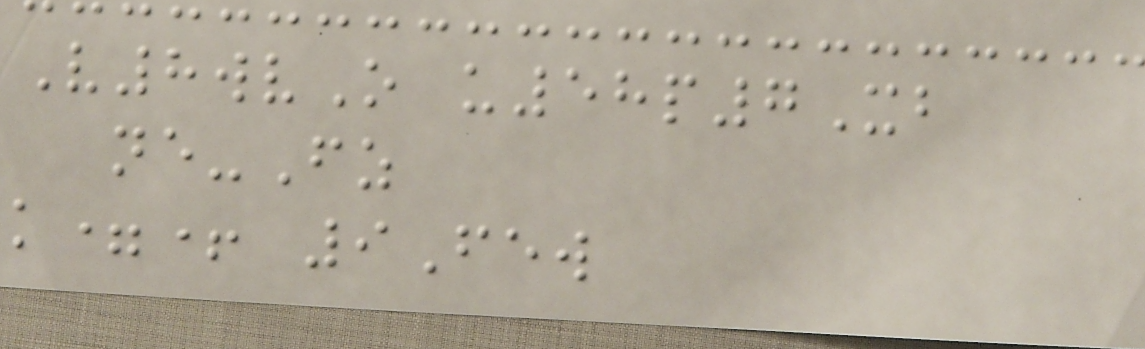V8wvO u58p7Xb
ne-Fz
k=+ 9Few
